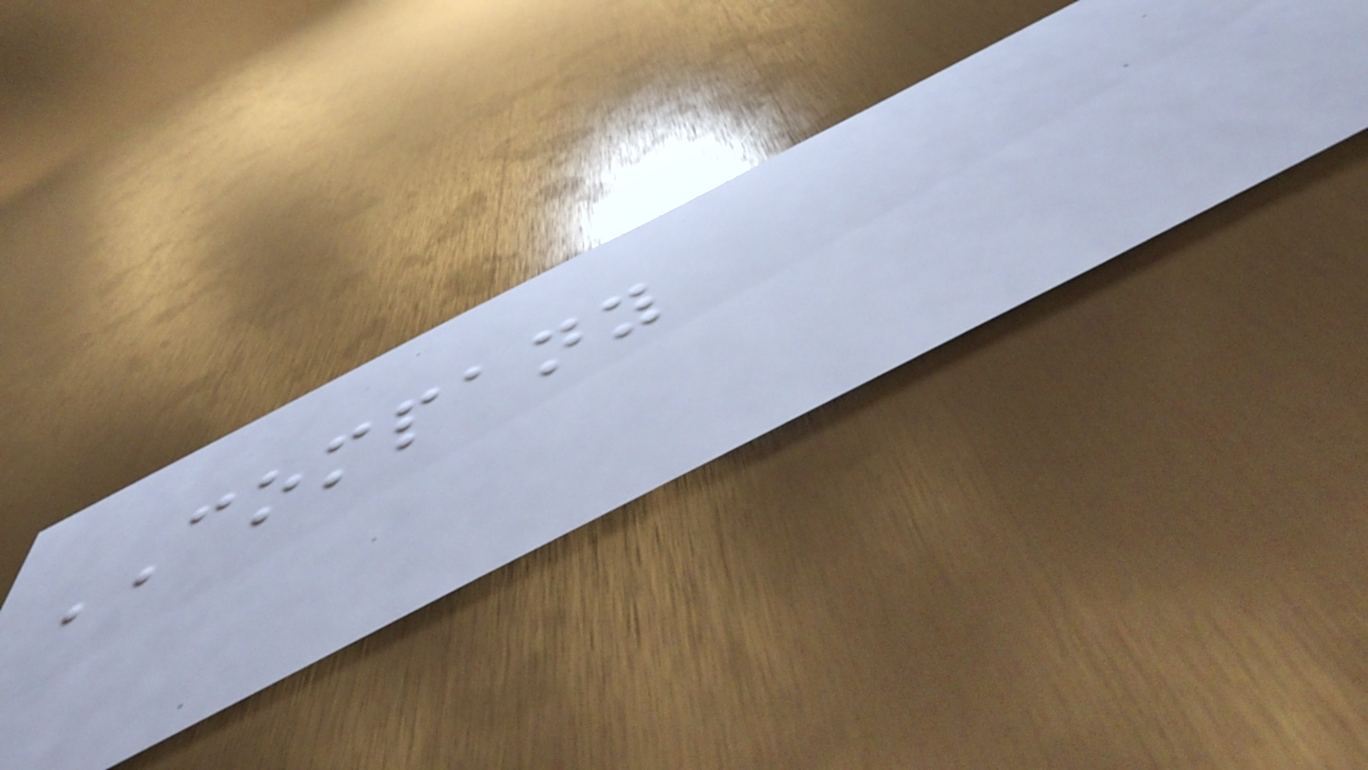COMPANY
